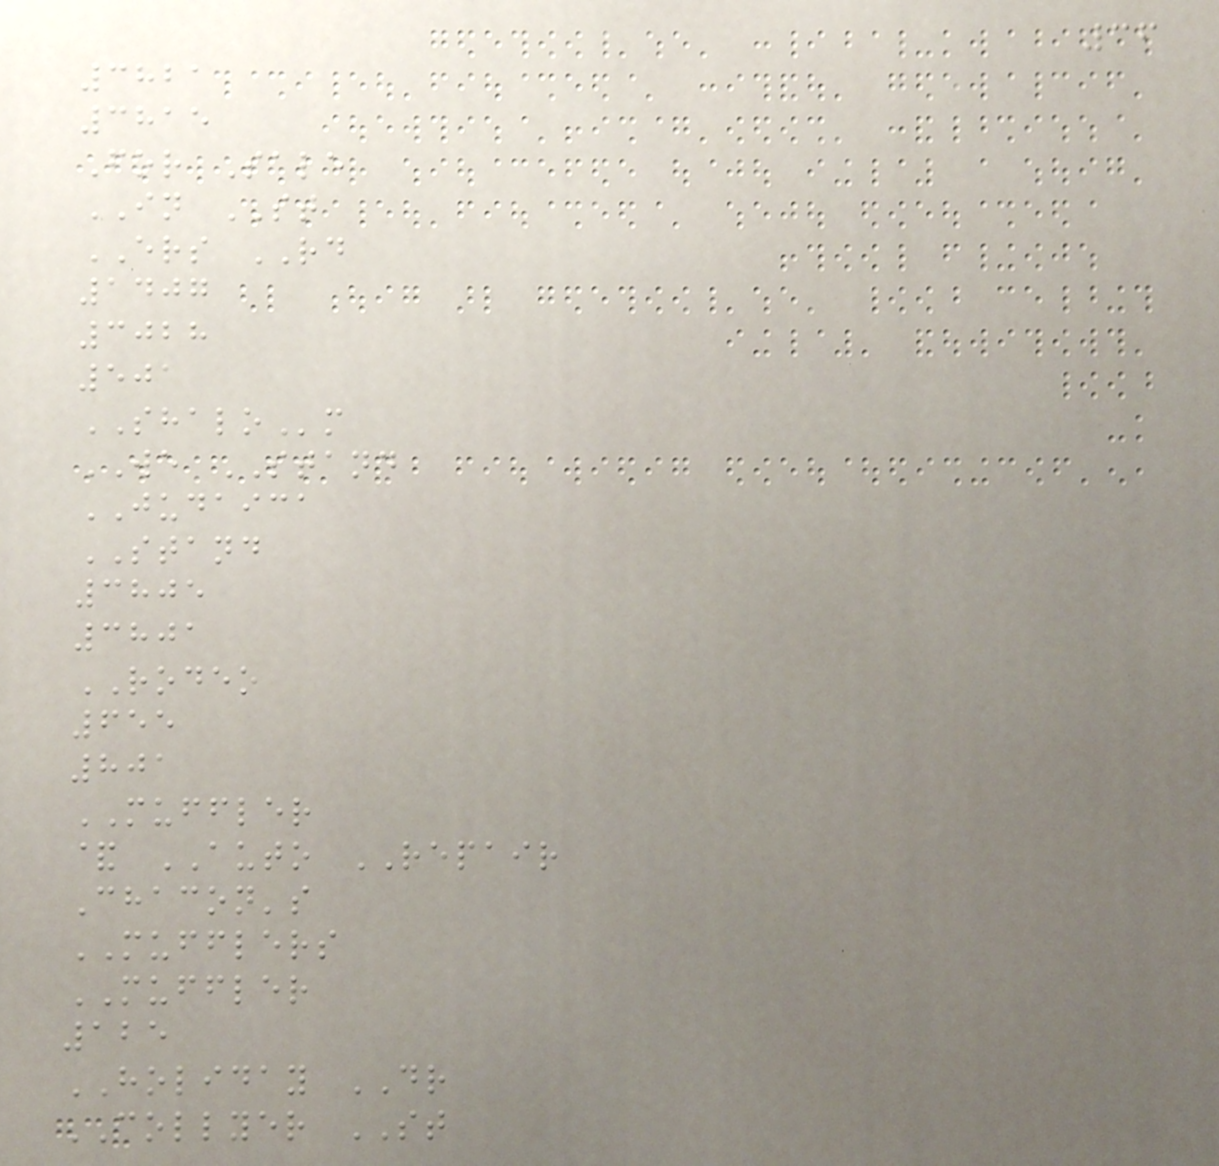36
3821
3815
For Sale
IN ST
ERS RD
1407
3028
501
SHALOm
WE STAND
JUDAICA
STAND
3805
3801
RODEO
655
801
MUFFLER
& AUTO REPAIR
Chacon's
MUFFLERS
MUFFLER
125
HOLIDAY DR
COLLYER ST
